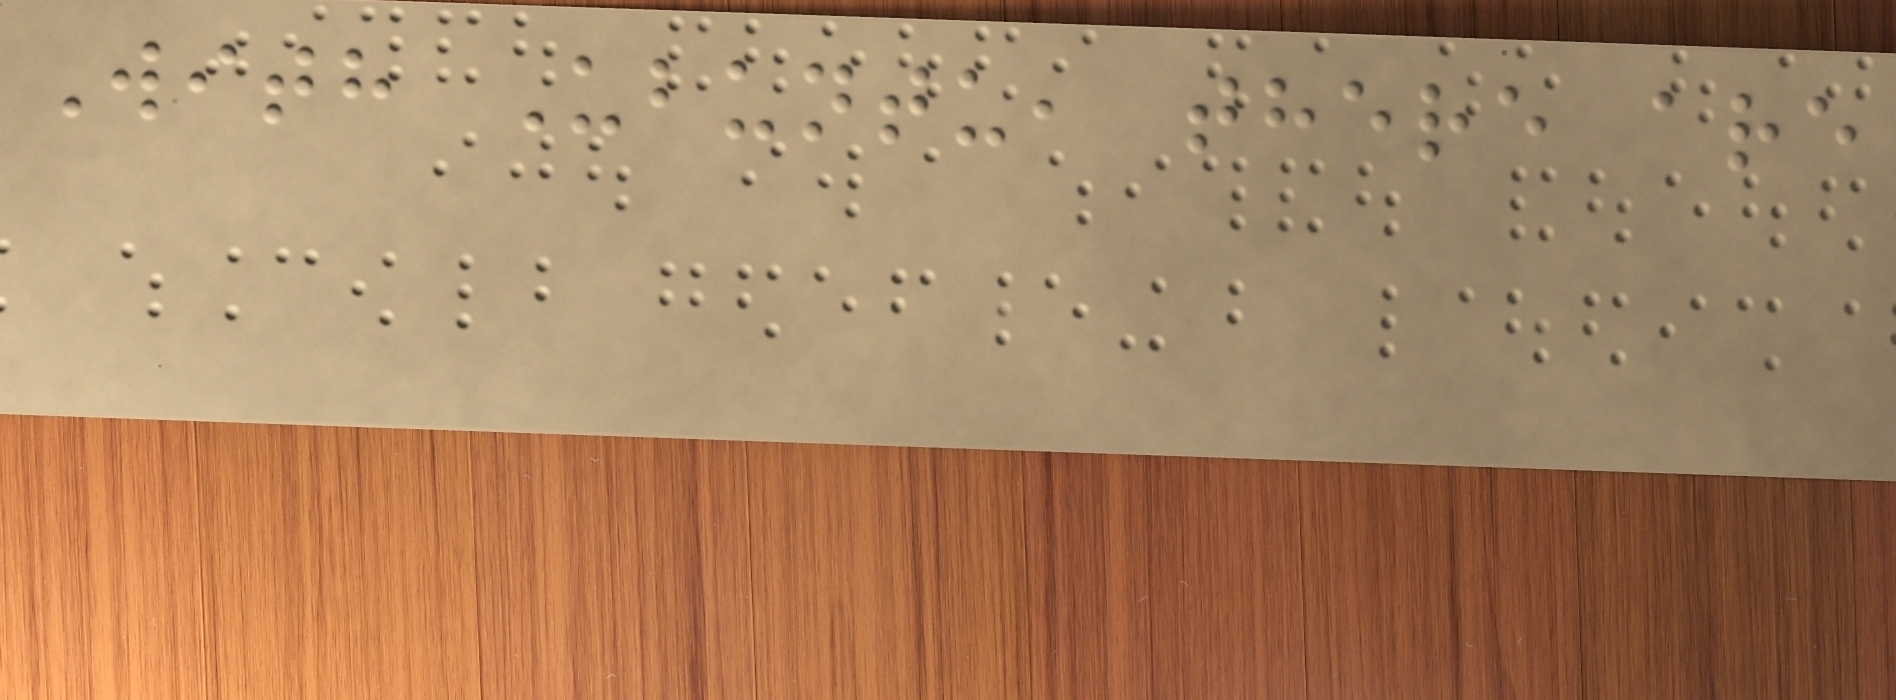With Ubuntu, there are
